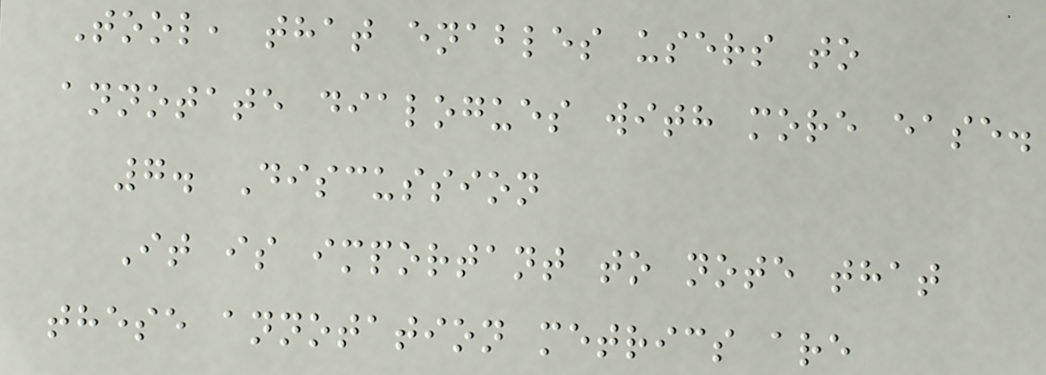Tool, that enables users to
annotate dialogues with more ease.
7. Discussion
It is important to note that
these annotation metrics are
